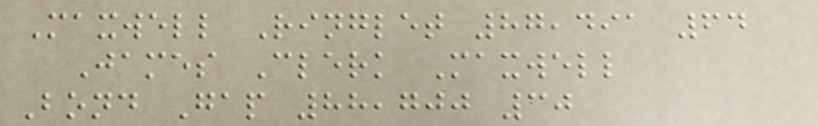Maxwell Ringlet 87,491 64
James Clerk Maxwell
Bond Gap 88,700 30
